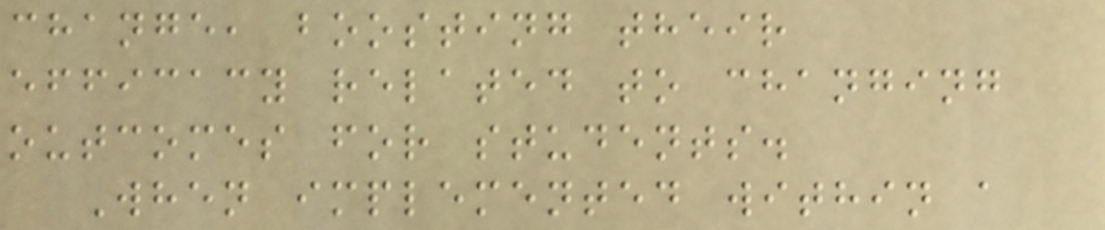change, boosting their
efficacy related to changing
outcomes for students.
When implemented within a
